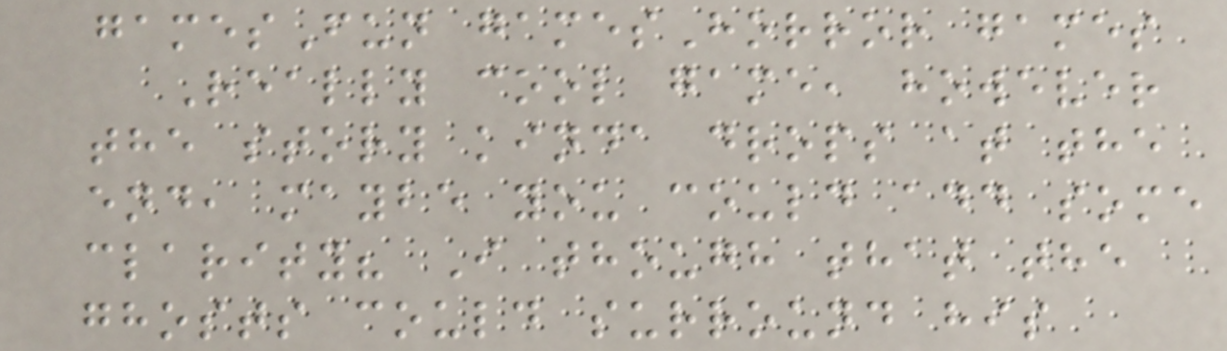gamesFun gamesHorror games
Really cool game, however
the story kinda drops at the
end, maybe you could add some
clarity? I though that the
ghosts could surround his
